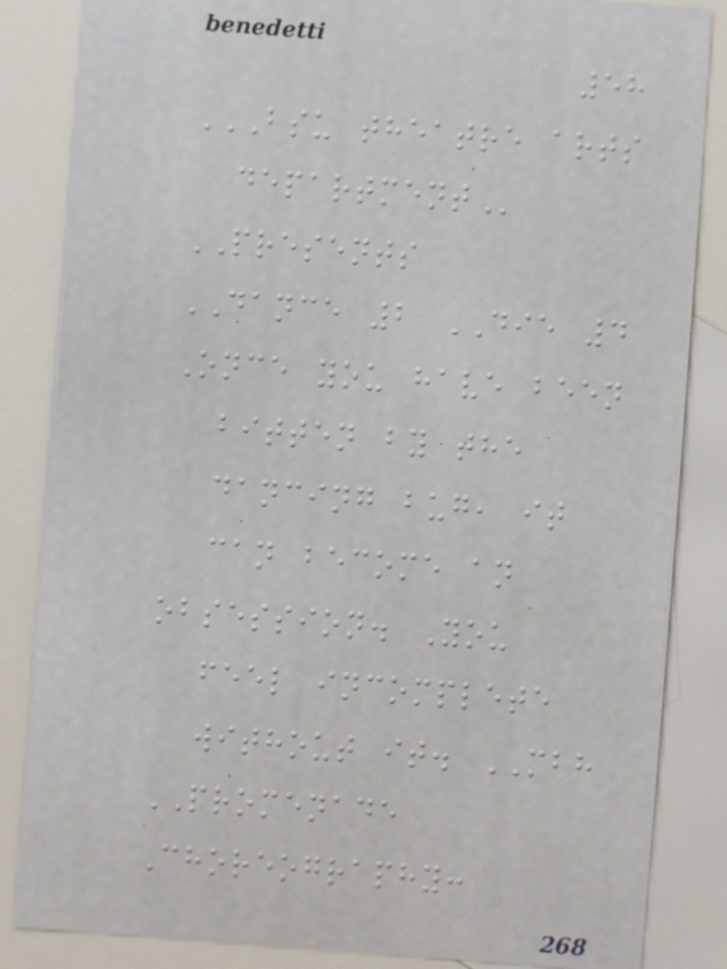58
BSU THEATRE ARTS
DEPARTMENT
PRESENTS
DANCE 2 DIE 4
Once you have been
bitten by the
dancing bug, it
can become an
obsession. You
feel incomplete
without it. MBH
PROMENADE
Choreography:
